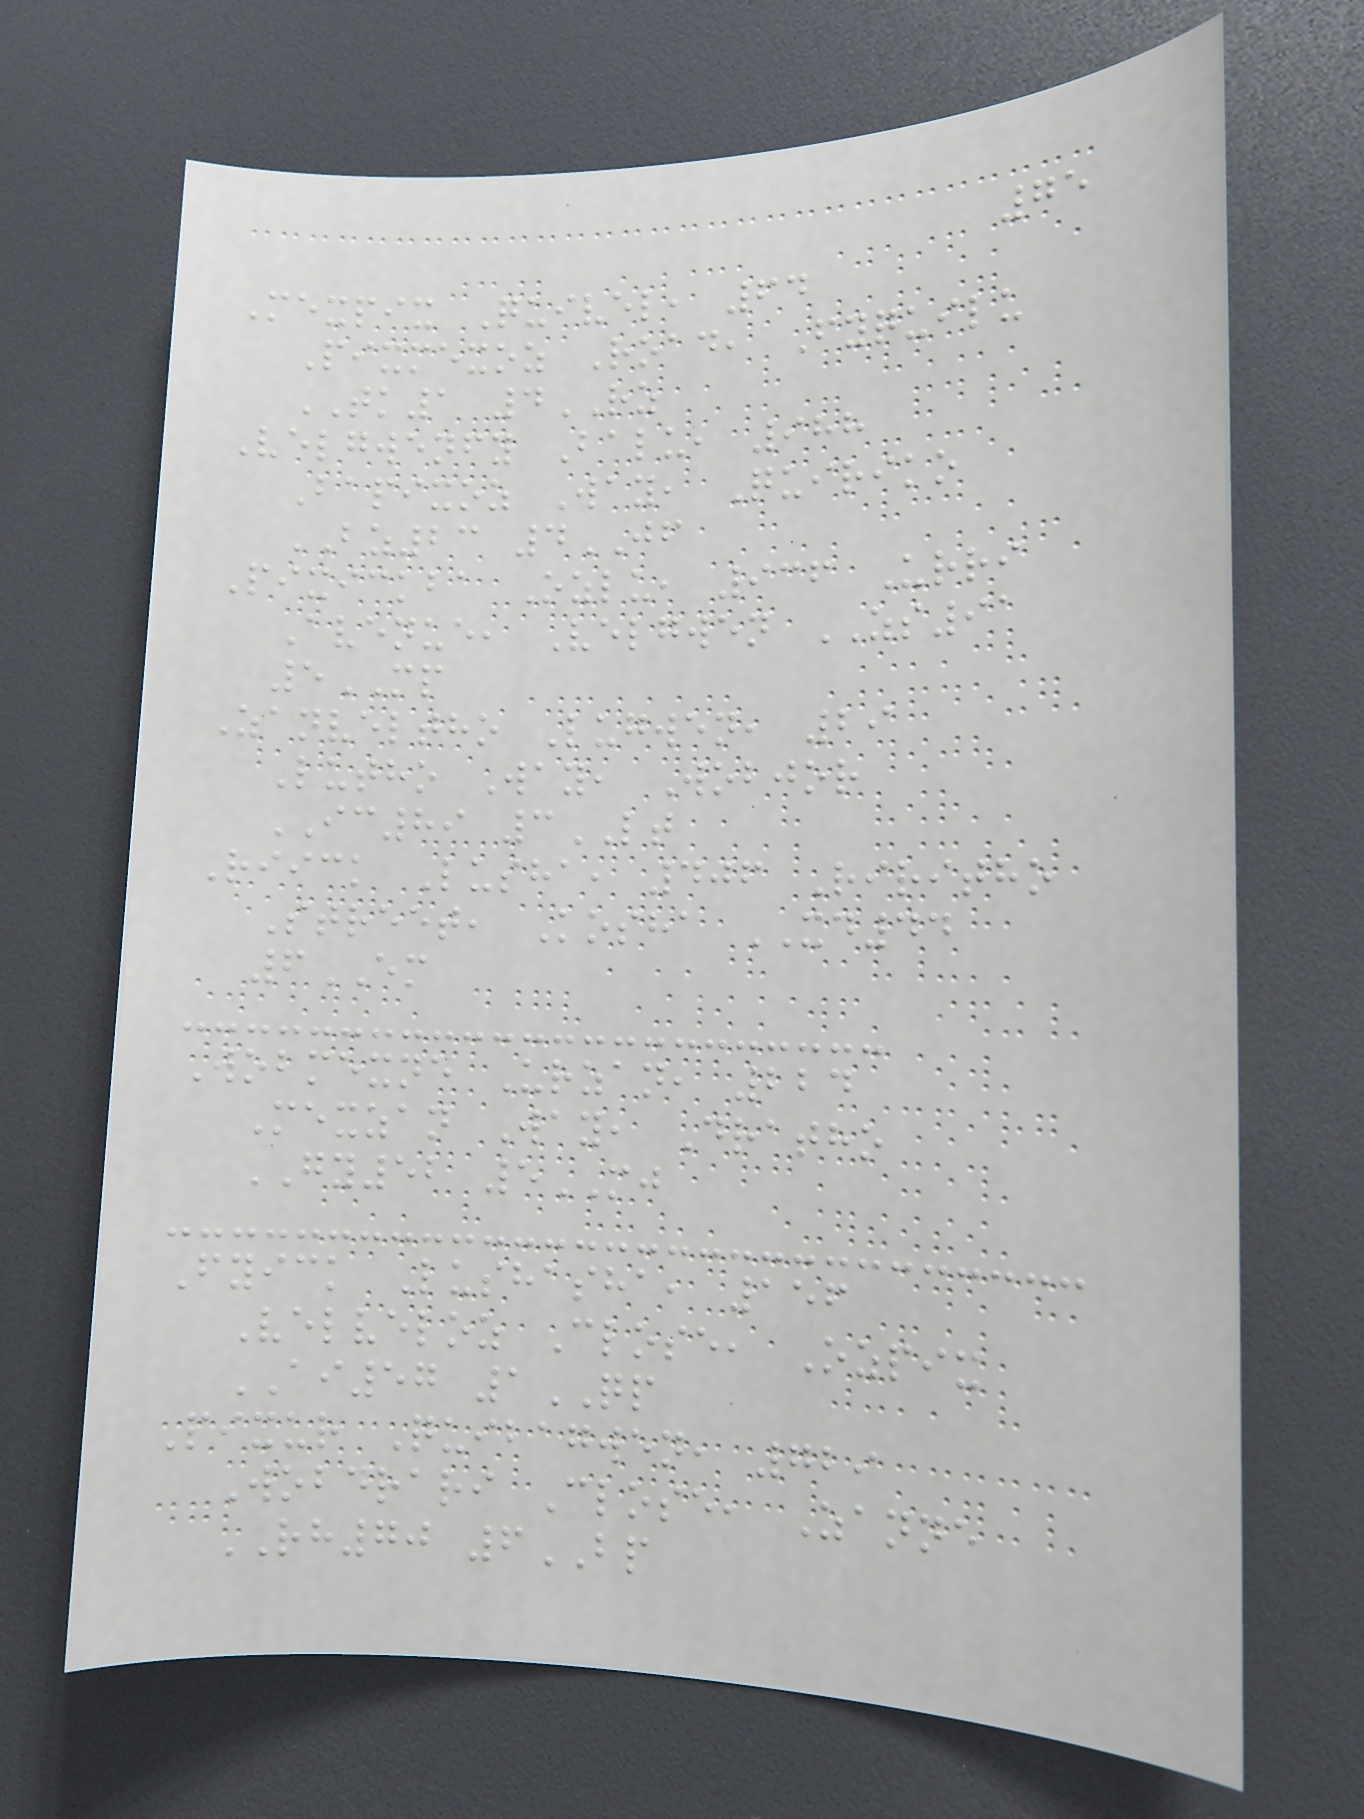75
Mexpix Quivel, 64
Pixmexoz Road, Fyquilu
TK1 4RZ
Velgwenfy Balu, 988
Bapixoz Way, Quiriko
BZ23 4JF
Pixickba Ozlu, 936 Urri
Avenue, Velgwen ZS91
5MP
Zanveltho Lugwen, 29
Lutho Way, Wobjor
IC89 3LT
Riick Lusha, 406 Riritho
Street, Kosha XD44
6EM
Wobmexne Urzan, 224
Mexzan Way, Dratho
GY52 5MJ
Fyick Lushasha, 156
Velveloz Close, Ozpix
AI57 1QP
Pixur Quibagwen, 729
Wobdrari Close, Zanne
RH70 6BP
